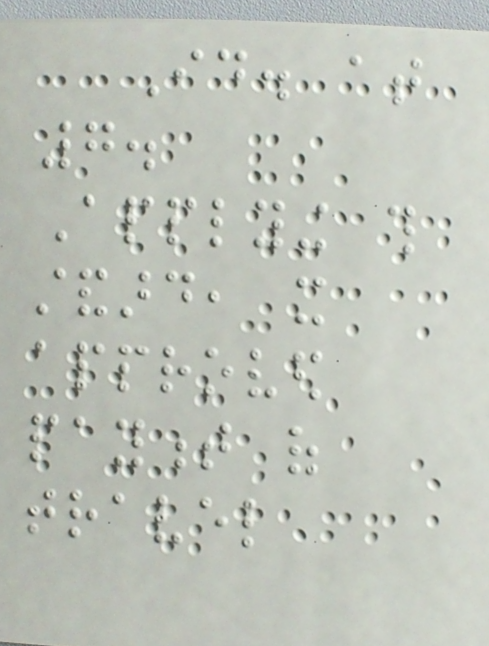Id. at
7.
Applying this
standard, it
approved
payment of
travel
